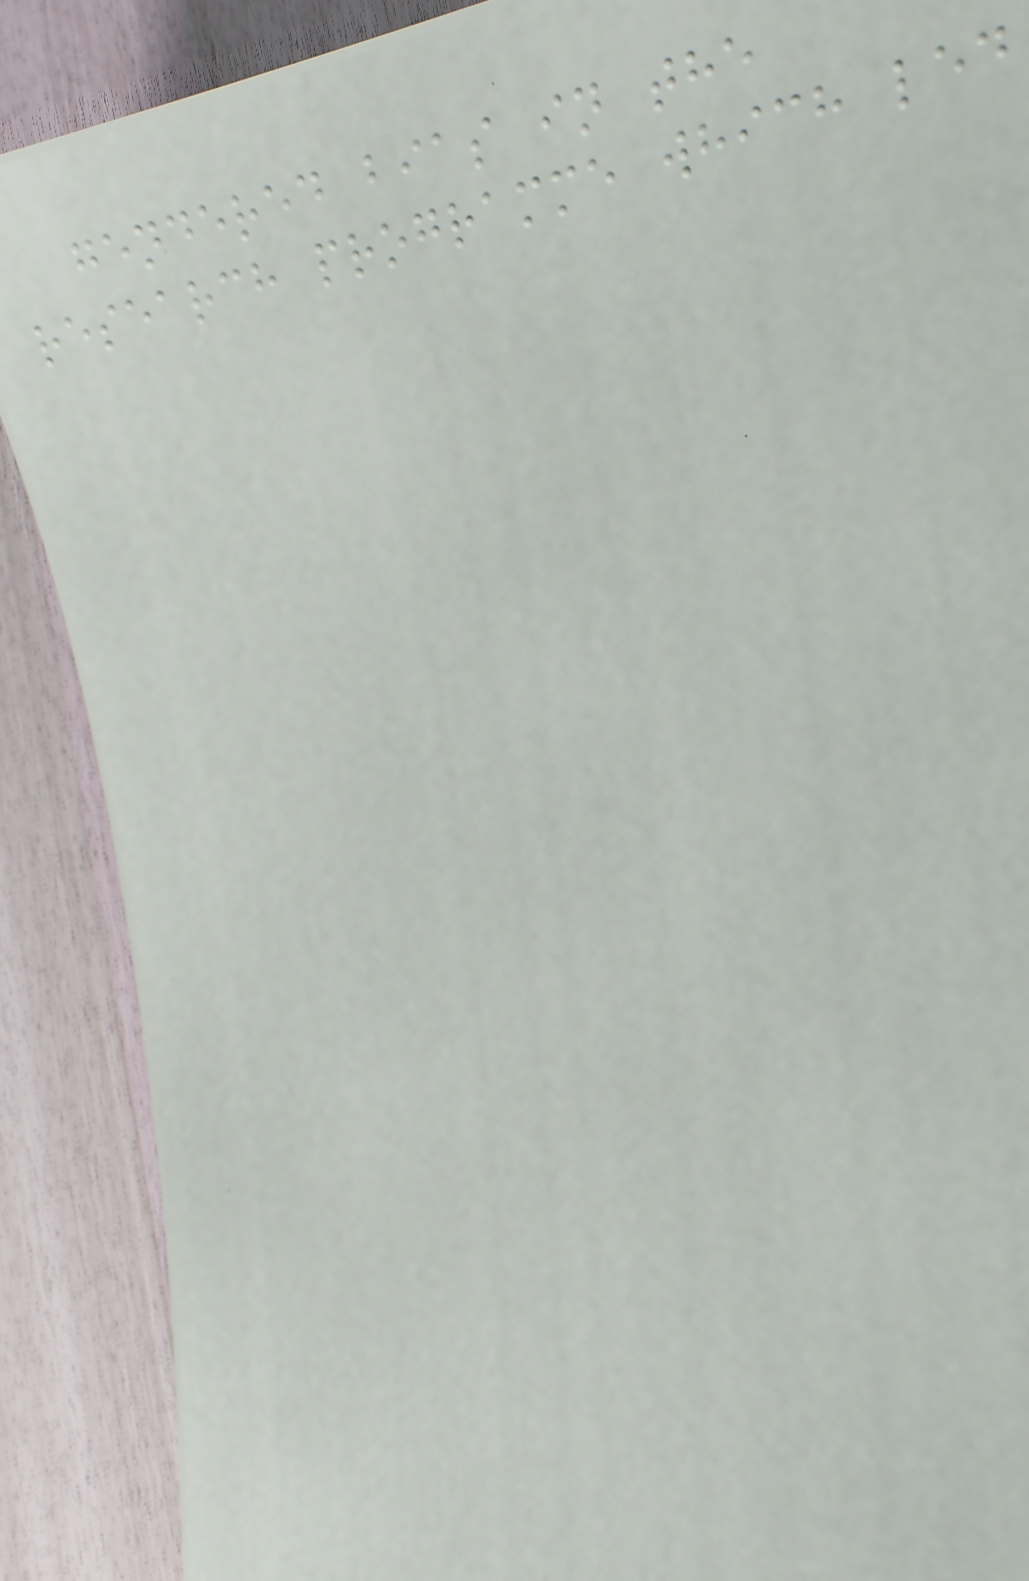gendered bias in the
research programme which led
